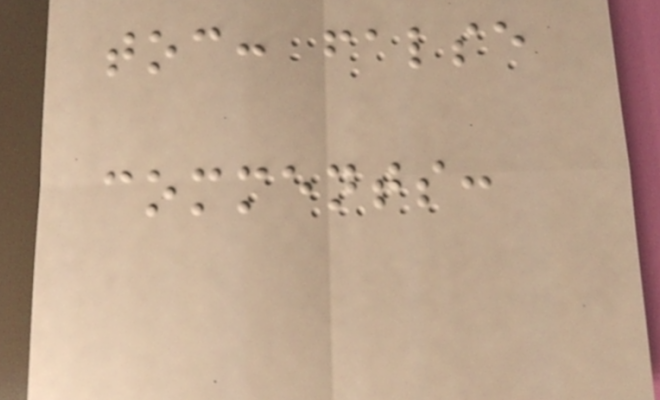toc: false
comments:
